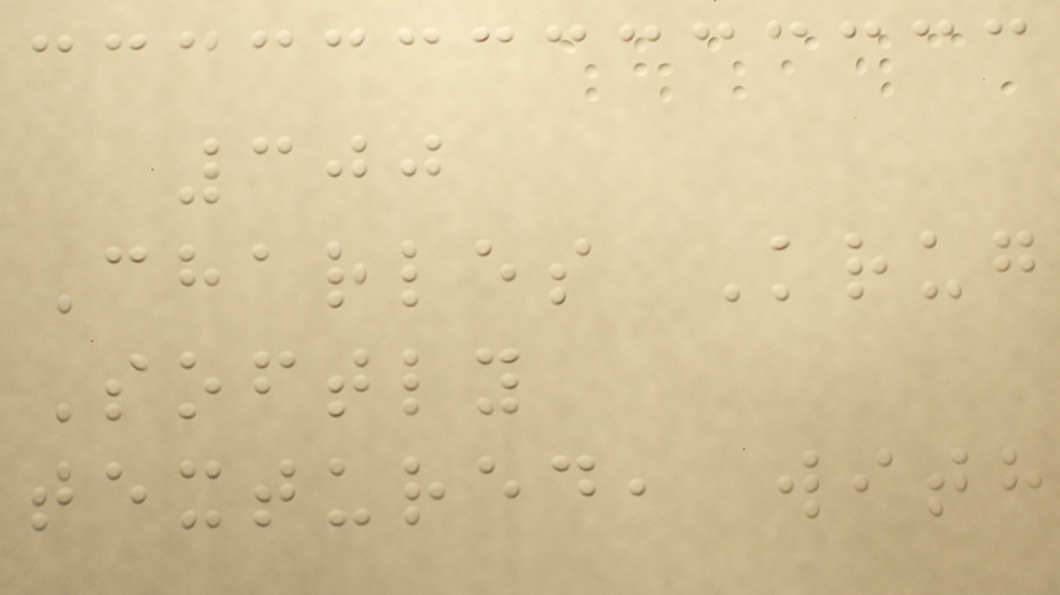300
Charles Krug
Softly
textured, with
